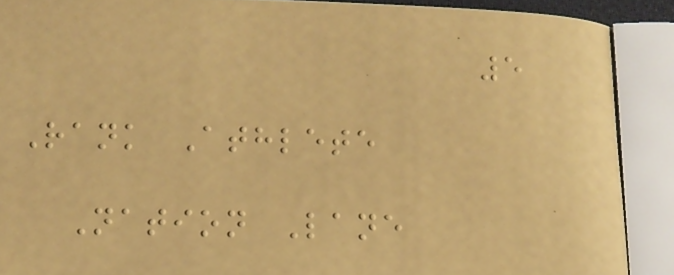5
Rank Athlete
Nation Lane
